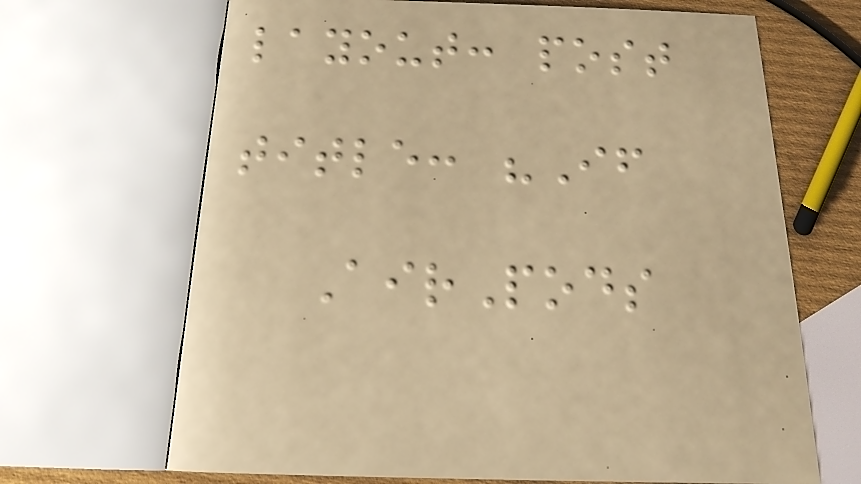layout: post
title: "If
AirPods
